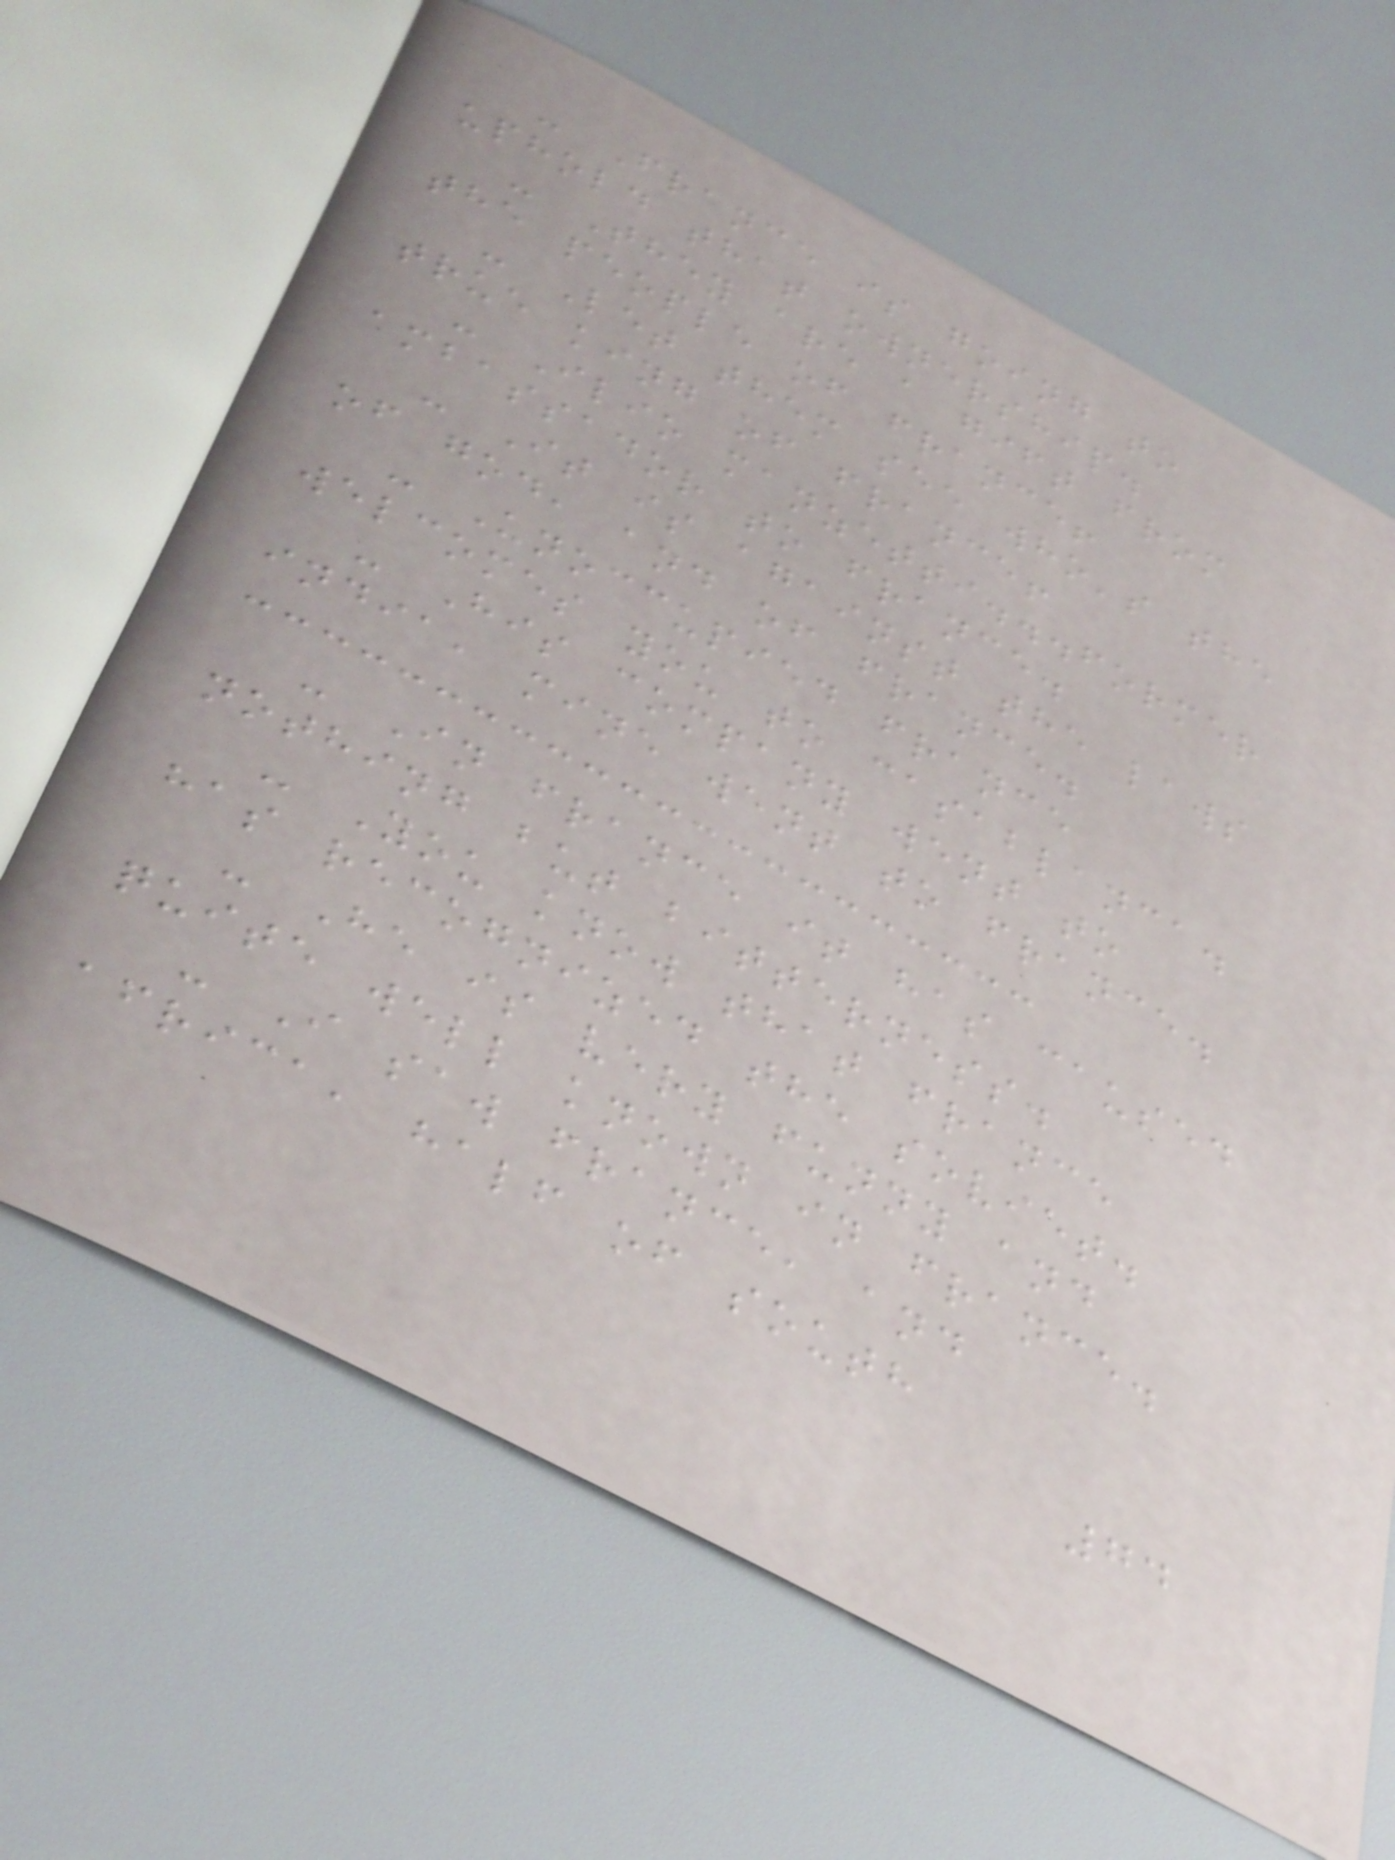- France is going to
uphold that ownership.
- They are a gift from
the people of france!
- Let them see who's the
true king of france!
- Ilio manzetti...former
ambassador to france.
- It is against the laws
of god, and of france.
- Unoccupied france
welcomes you to casablanca.
- His company went to
india, mine went to france.
- In france it has caused
nothing but bitterness.
- You know that france
has recognized the soviet.
- He is very funny and
quite well known in france.
- I saw france, and
africa, half of south
74
